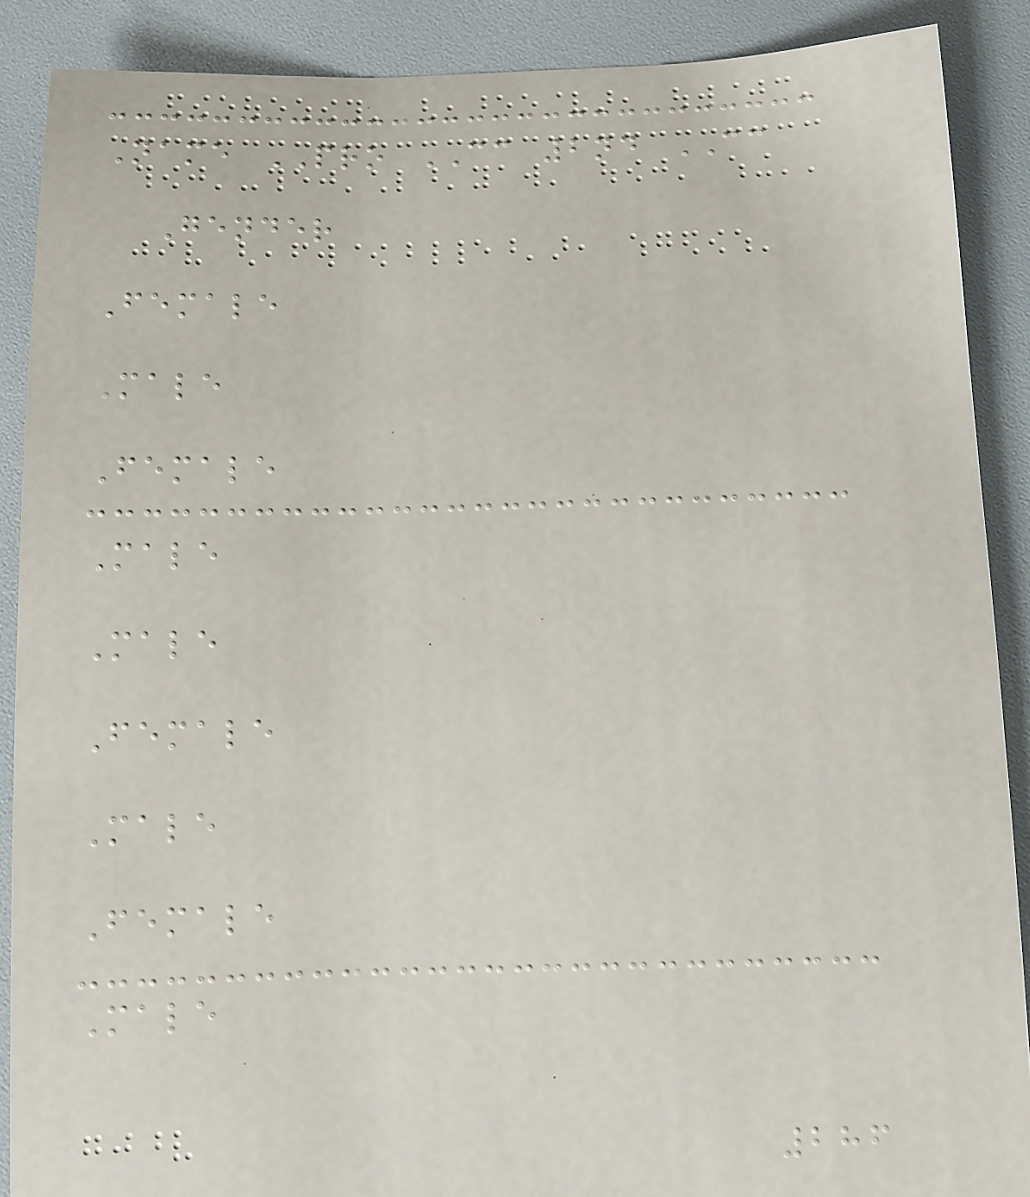Name PRO CC 2nd CC
Gender
Female
Male
Female
Male
Male
Female
Male
Female
Male
286
